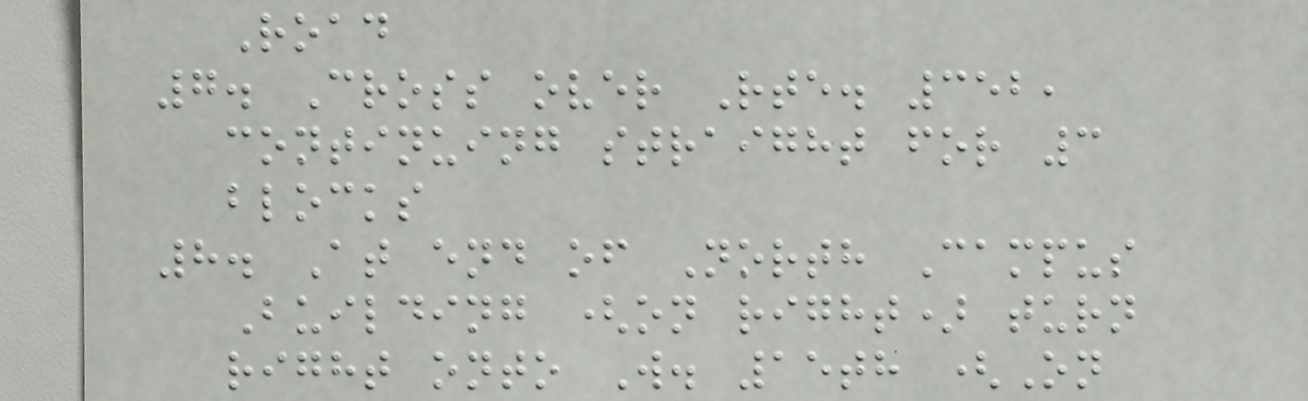Road
7. Cross over Rte. 352,
continuing straight for 3
blocks
8. At end of North Campus
Building (on right) turn
right onto W. 15th (On
